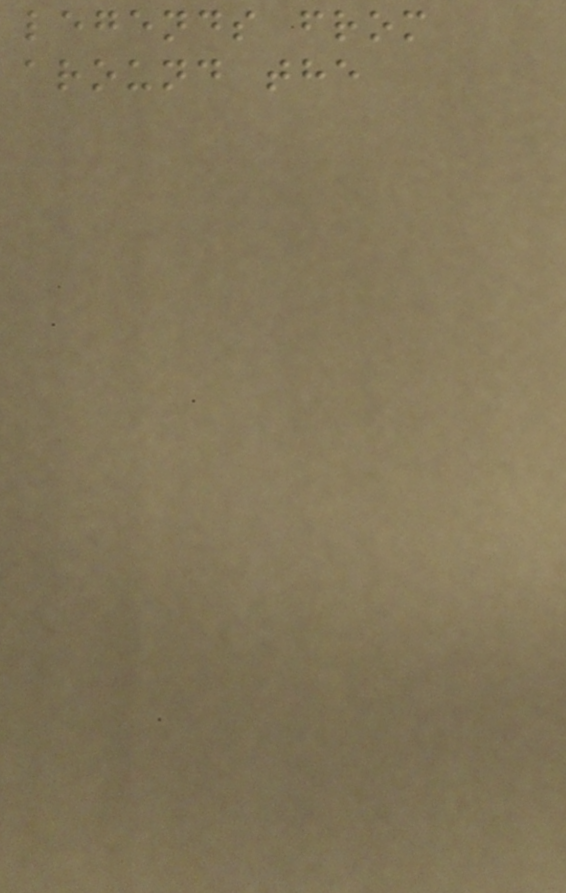legends from
around the
